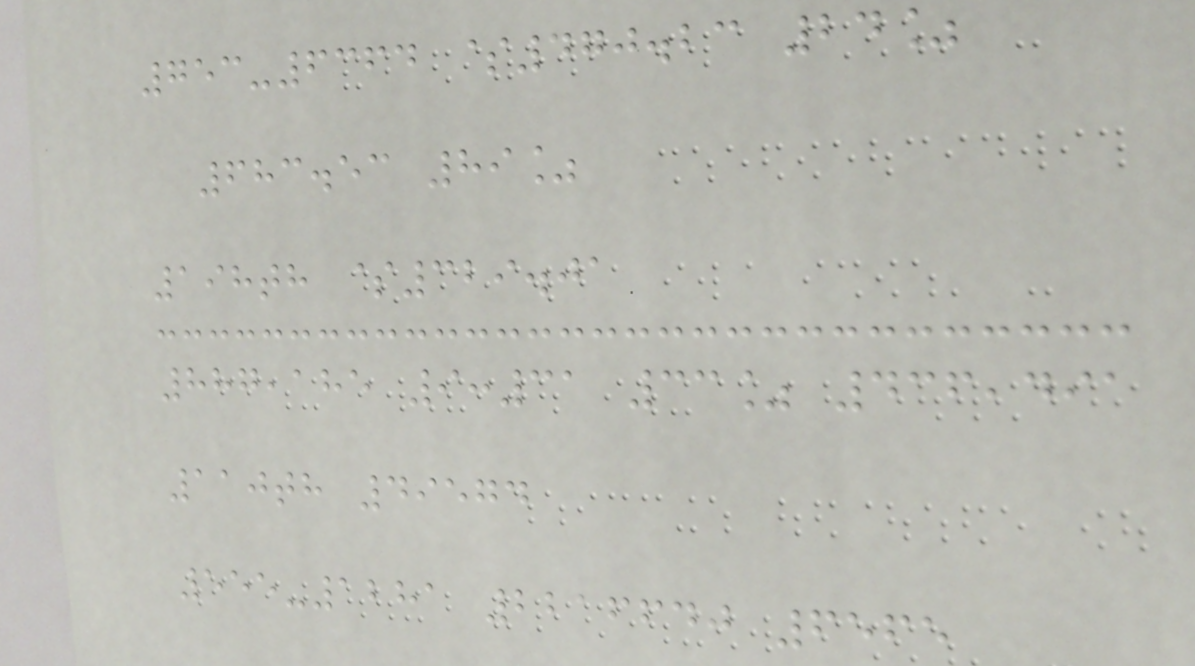753-6364 $470.23 24%
683.53 89%
198th $329.01
887,185 9:31 33% 436,491
110th 49574
555-1281 2216640 6565
